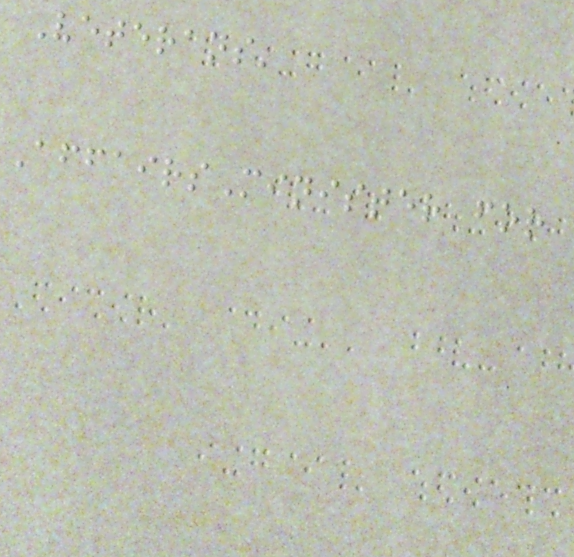Veterans'
AffairsMinister for
